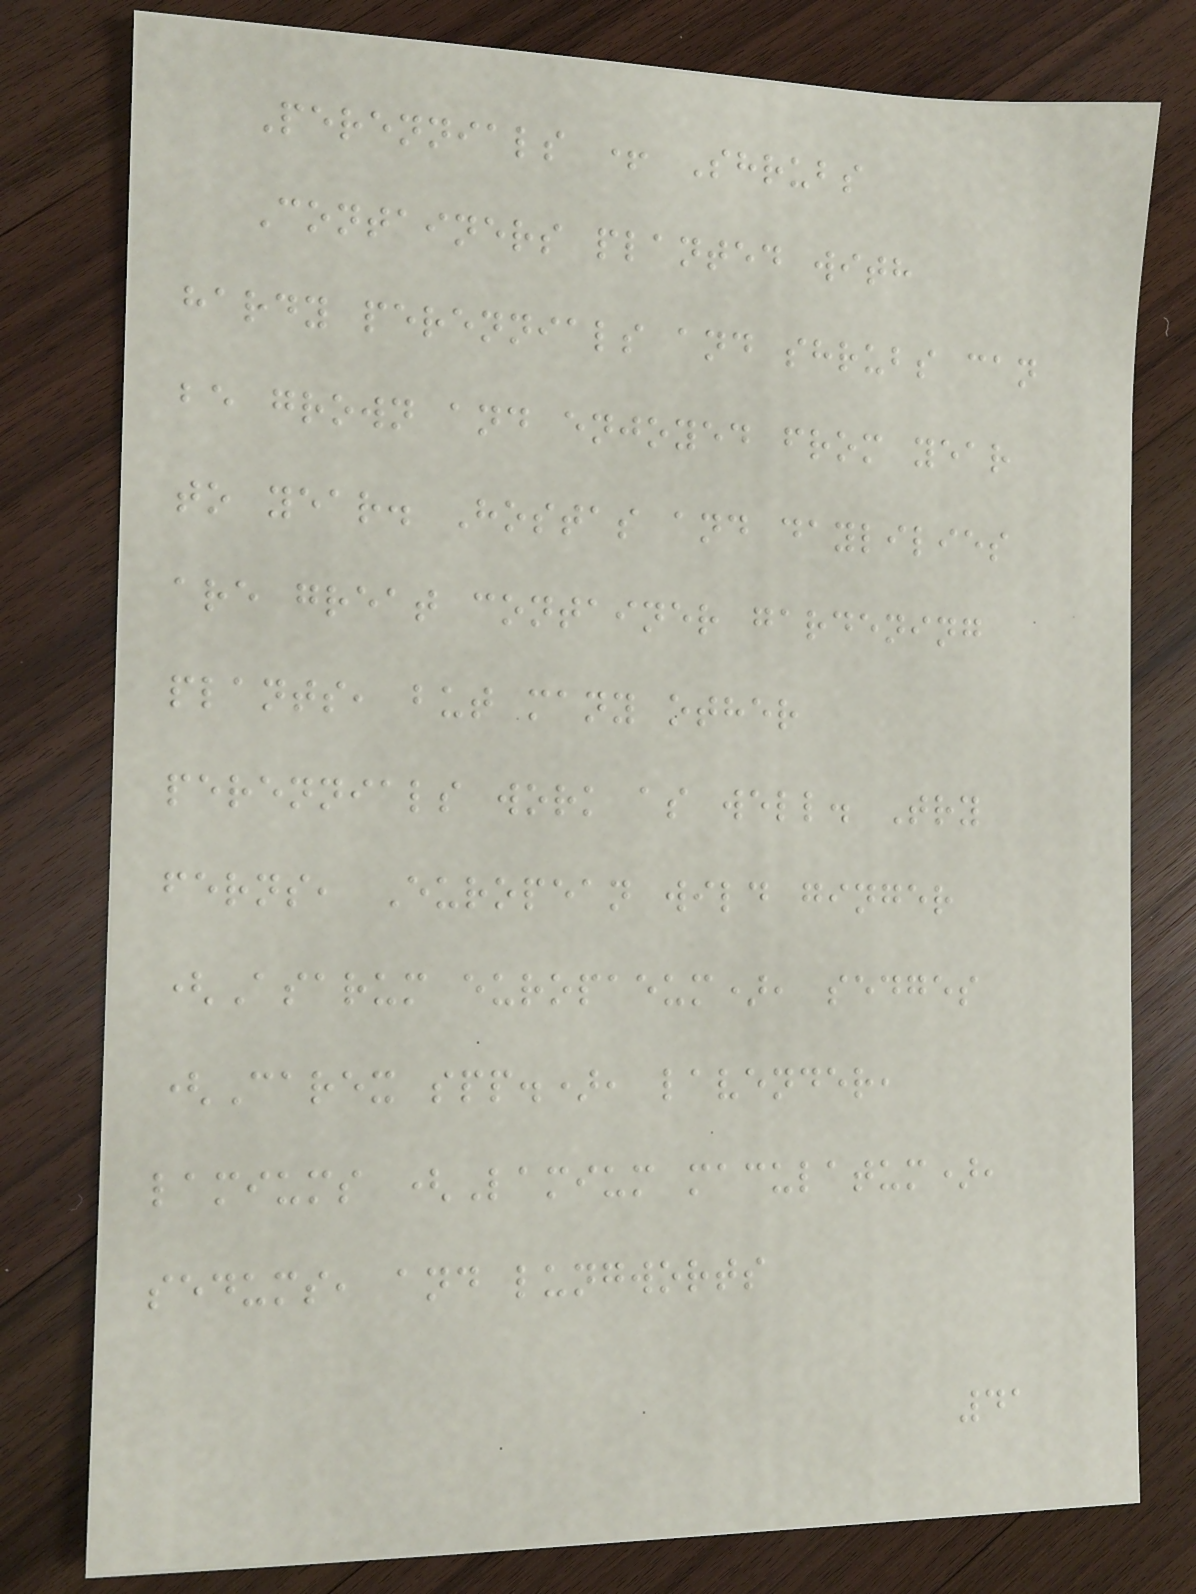Perennials + Shrubs
Containers planted with
hardy perennials and shrubs can
be grown and enjoyed from year
to year. Hostas and daylilies
are great container gardening
plants, but many other
perennials work as well. Try
ferns, European wild ginger
(Asarum europaeum), sedges
(Carex spp.), lavender,
lamiums (Lamium maculatum),
sedums, and lungworts
41
